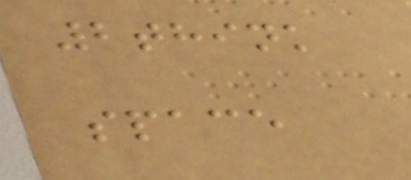2think
space
